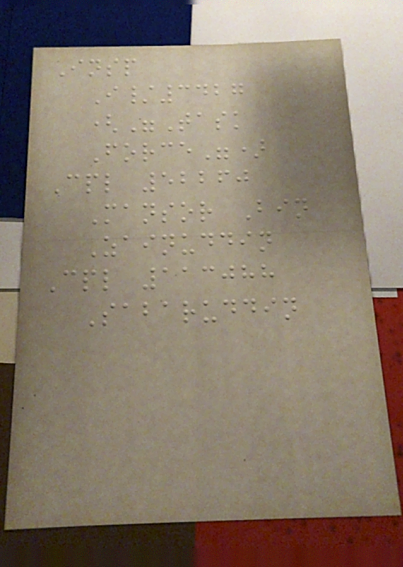Insp
I/3427
("Task
Force")
Cpl 52260
Mansor Bin
Zainuddin
Cpl 113088
Sabaruddin
